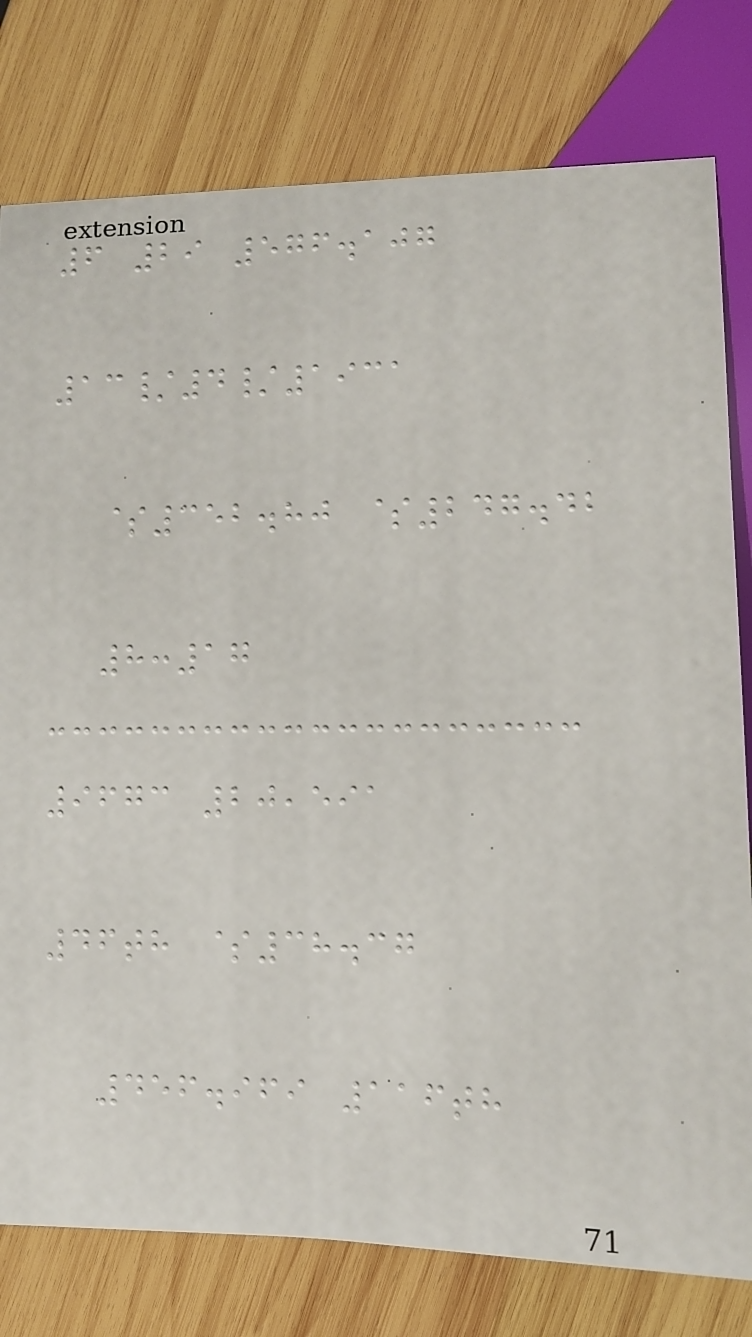6 29 576.107
13/4/1931
$352.80 $247.42
8:17
9673 20,591
46th $38.37
456.969 116th
